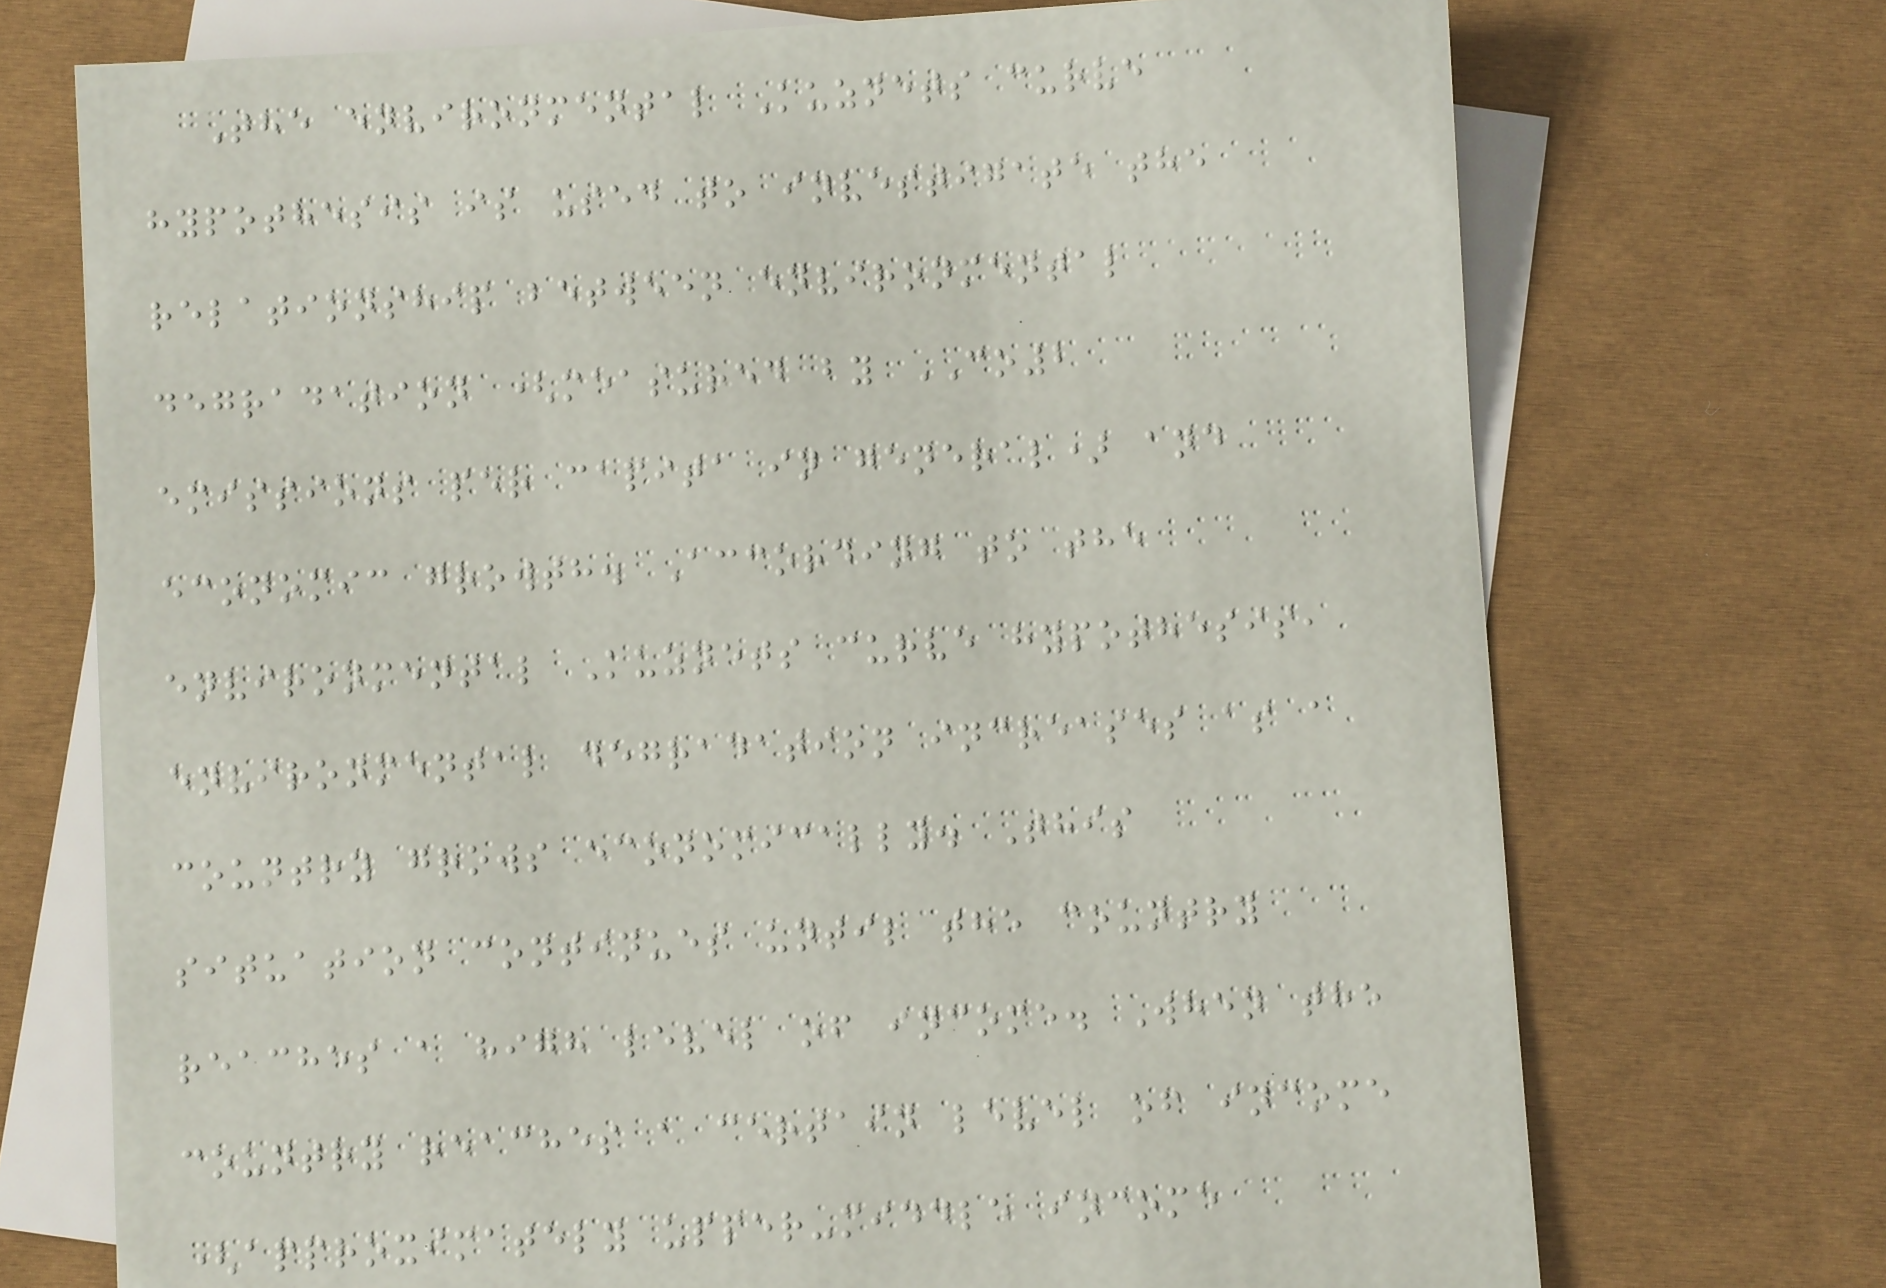The environmental Kuznets curve
hypothesis is used to investigate the
relationship between environmental
degradation (measured by CO2
emissions per capita in general) and
economic growth. According to the
environmental Kuznets curve hypothesis,
environmental degradation increases as a
country grows economically. This
situation continues until the country
reaches a high level of income. When the
country reaches a certain level of income
(approximately upper-middle income
